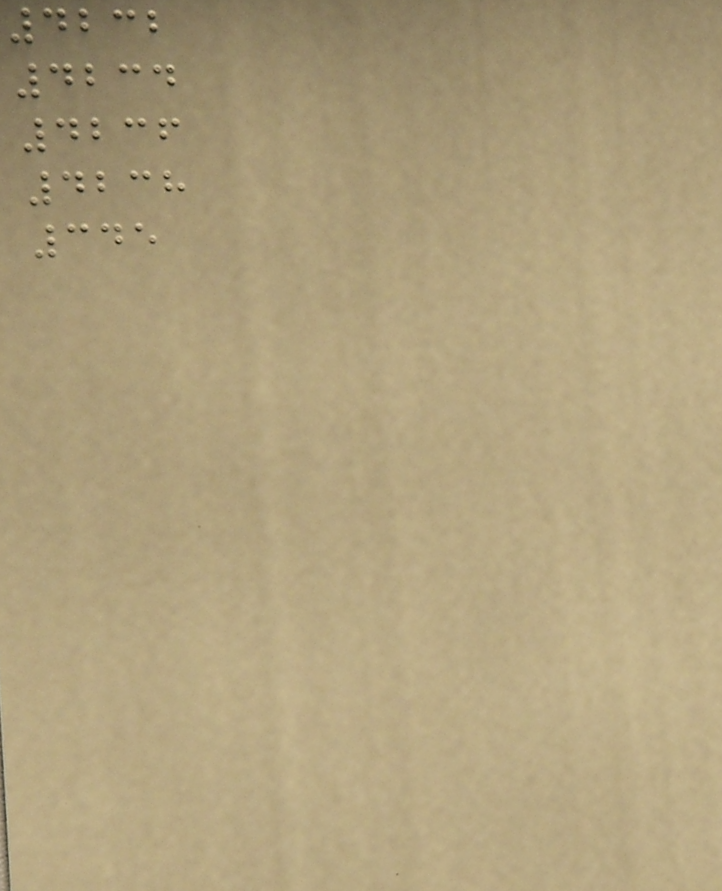4232
4234
4236
4238
345
